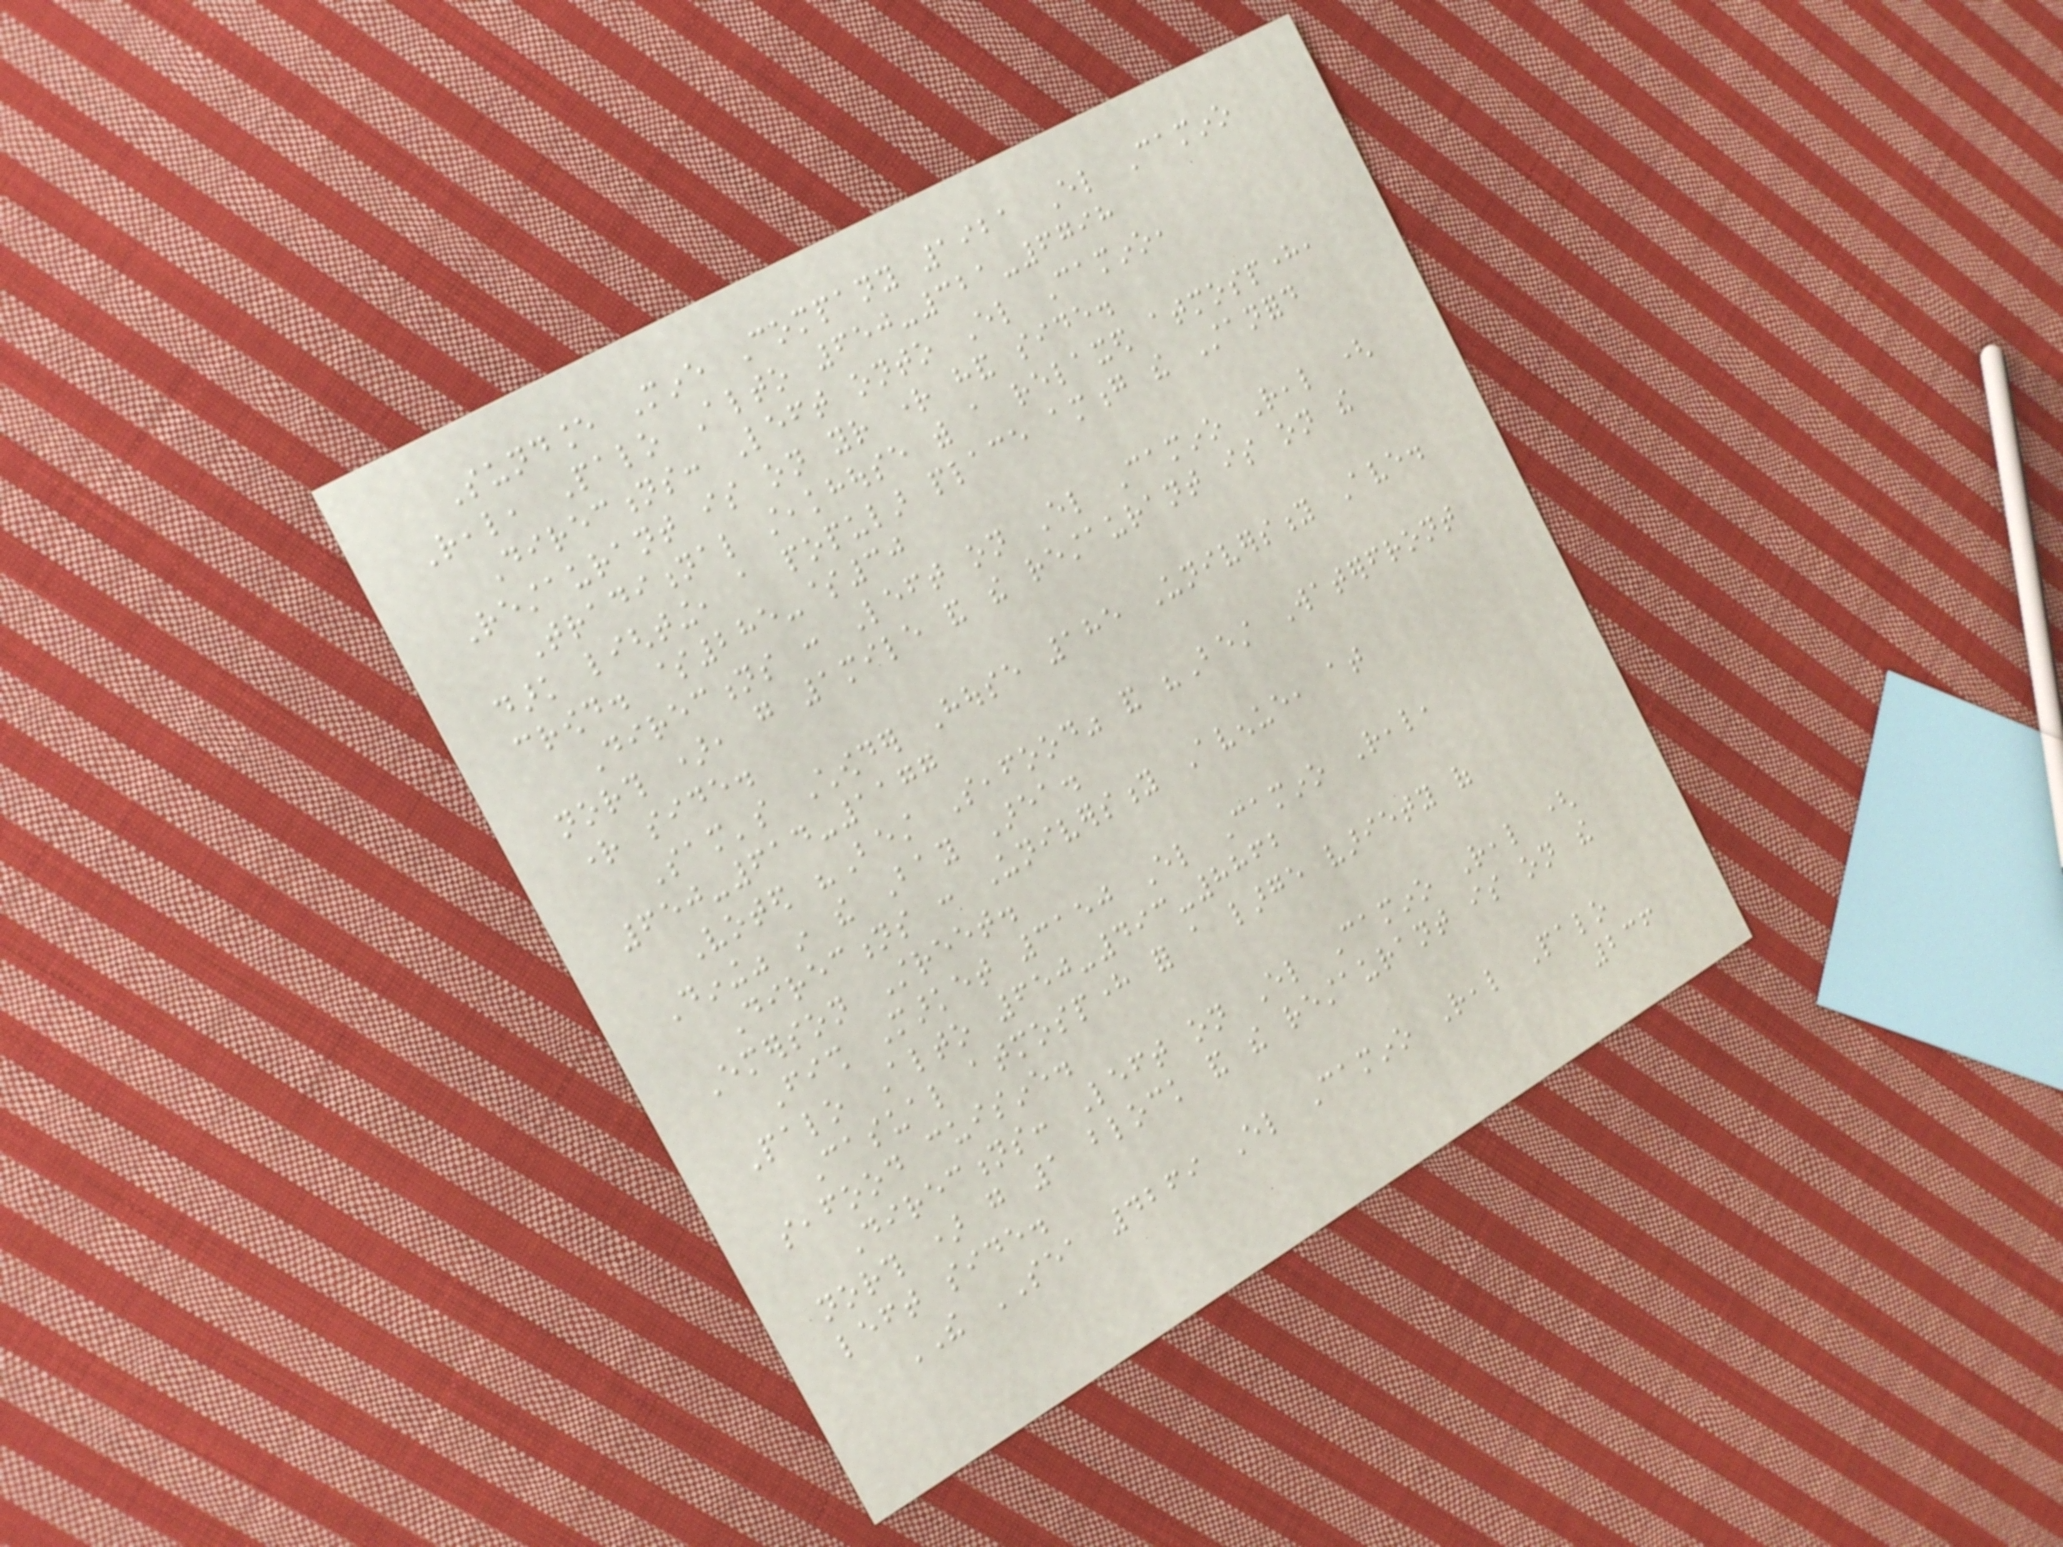Sundance Mine Company 1921 El Camino
Real, Palo Alto 650-321-6798
Directions: Left onto El Camino,
Restaurant is on your right hand side.
Traditional steakhouse with a relaxed atmosphere,
dark lighting, a popular place among the Stanford
crowd. $285-$30
Directions : Left on El Camino Real (
north ), go 1mile and the restaurant is on the
right side.
Sam's Chowder House 185 University Ave.
650-614-1177
Voted "Best Seafood" and "Best Waterfront
Dining" in the Bay Area.
Directions : University Avenue, at
Emerson Street.
Fish Market 3150 El Camino Real,
Palo Alto 650-493-8862
Casual atmosphere for a large variety of
seafood cuisine.
Directions: Left on El Camino Real (
north ) go 1 block and the restaurant is on the
left side.
THE SEA 4269 El Camino Real Palo
236
